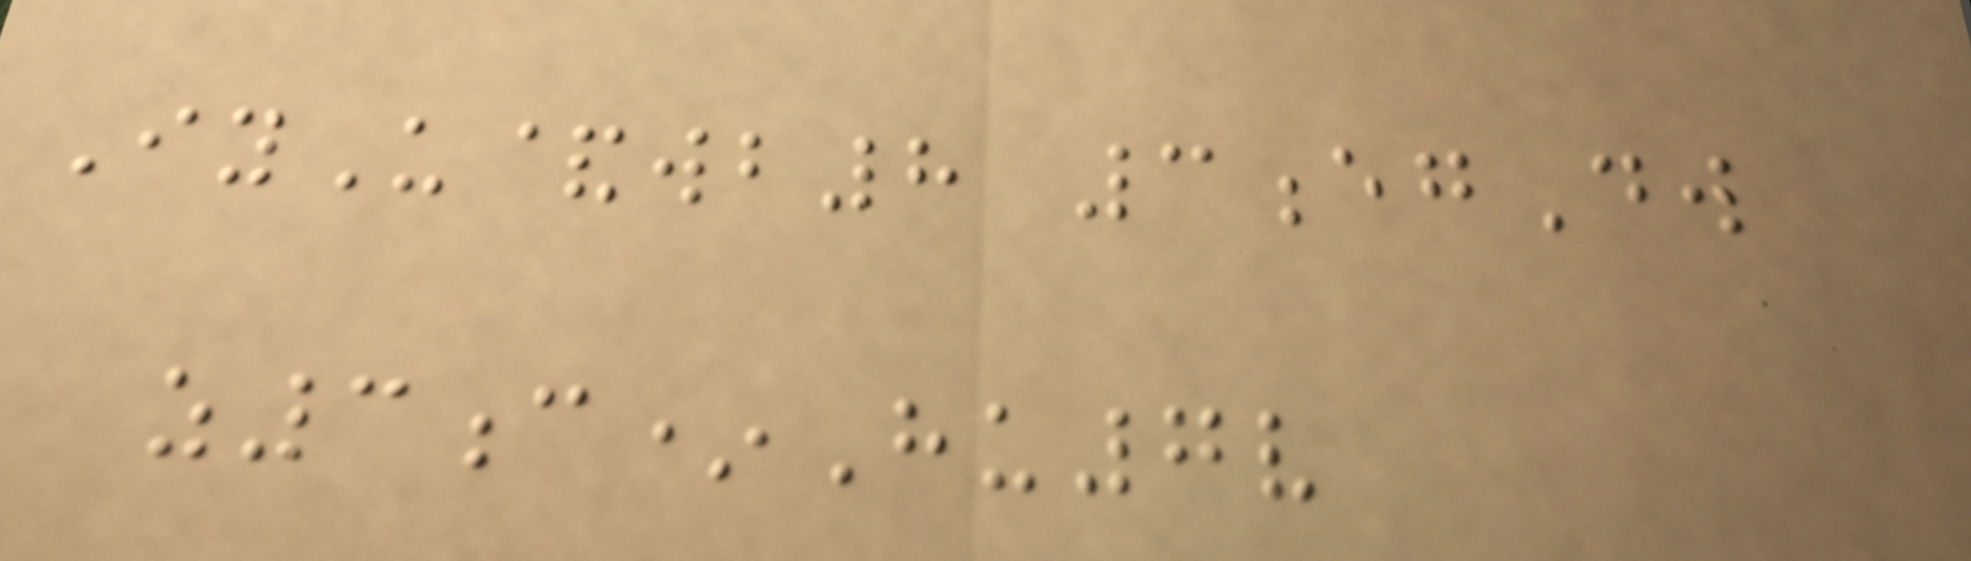IyU&wb8 3egDw
z3c*Hu7v
